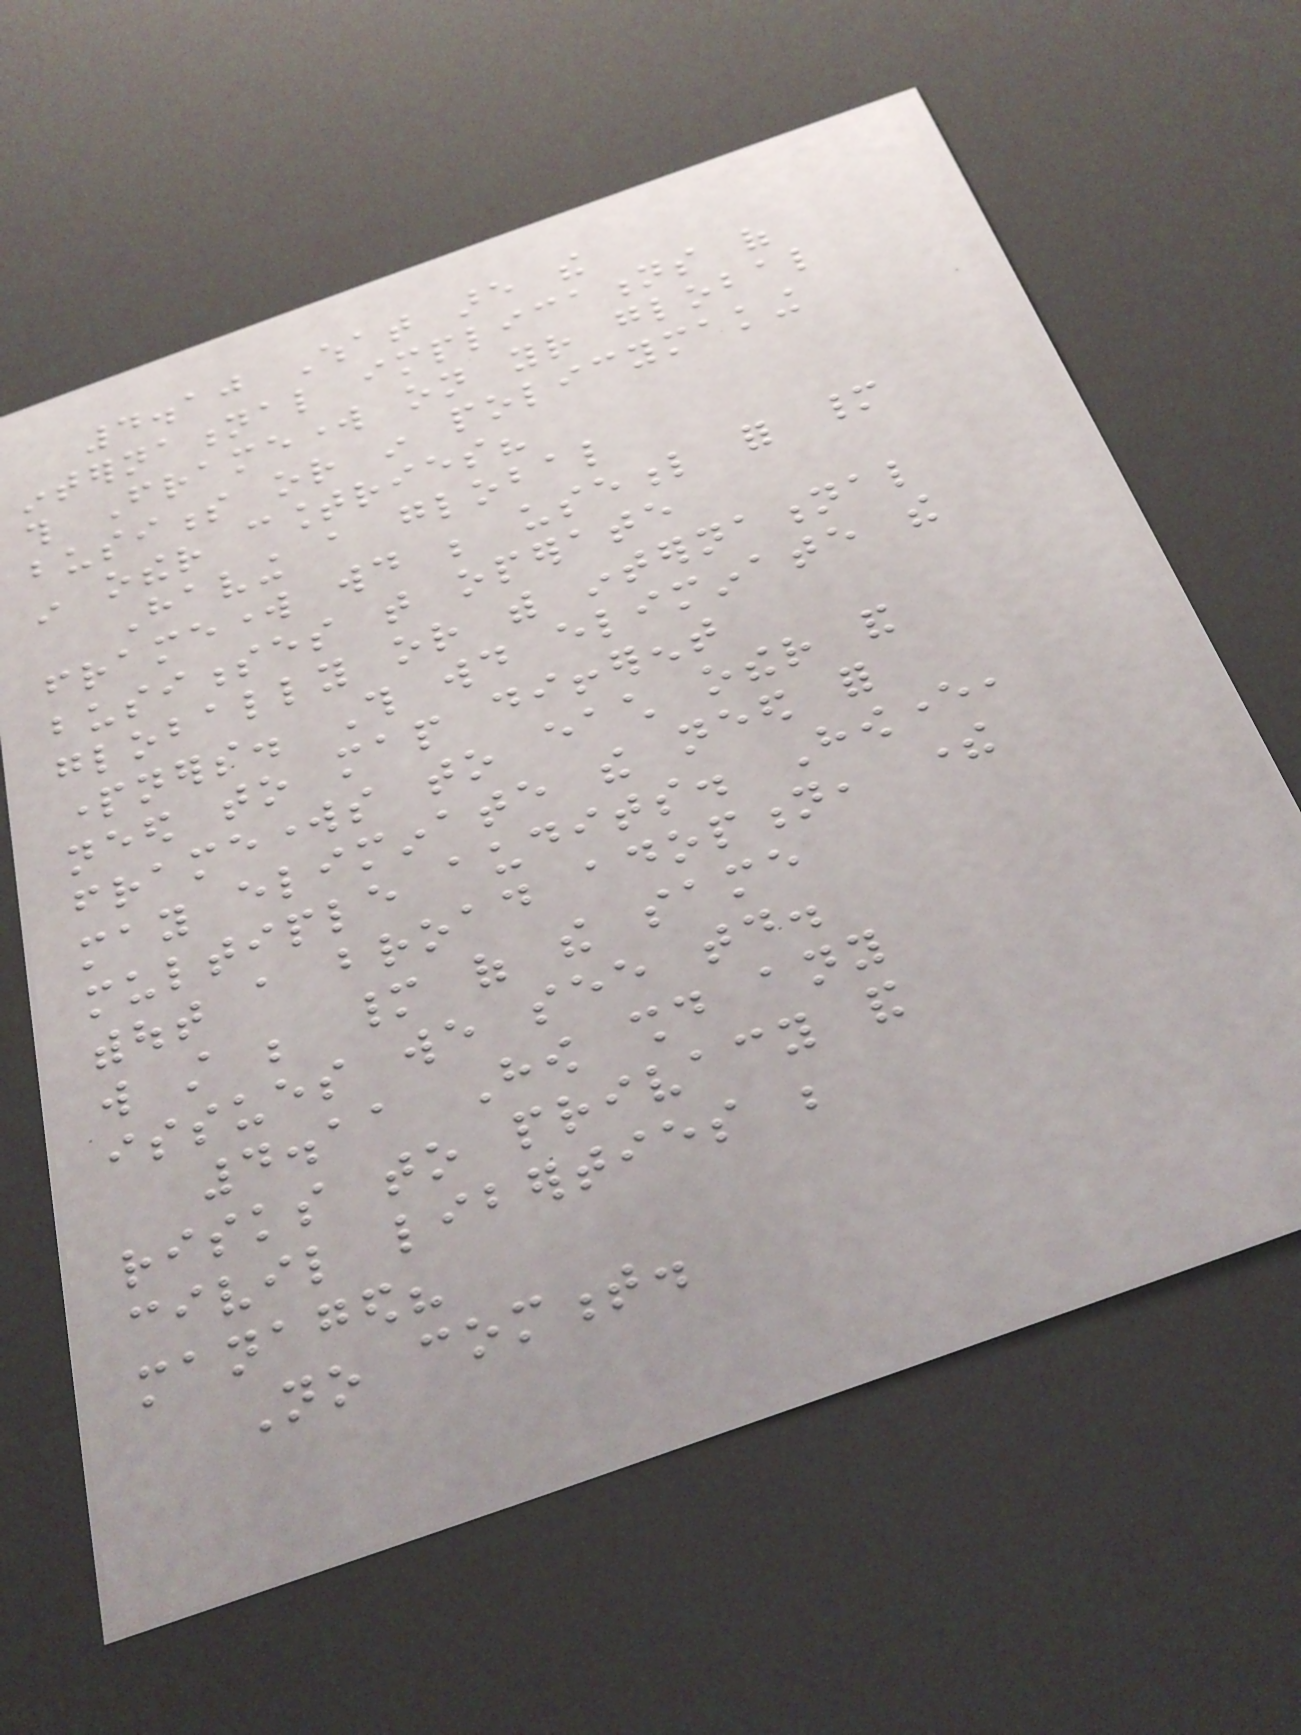4.10 What are the
international implications of
this Framework on your global
business or in policymaking
in other countries?
Having a global
framework would be useful for many
businesses that operate
globally or with international
partners. This would eliminate the
need to map different
frameworks to each other and
may eliminate the need for
multiple audits. However,
without a broad adoption, there
will still be many of the same
issues we see today.
4.11 How should any
risks to privacy and
civil liberties be
managed?
No comment.
